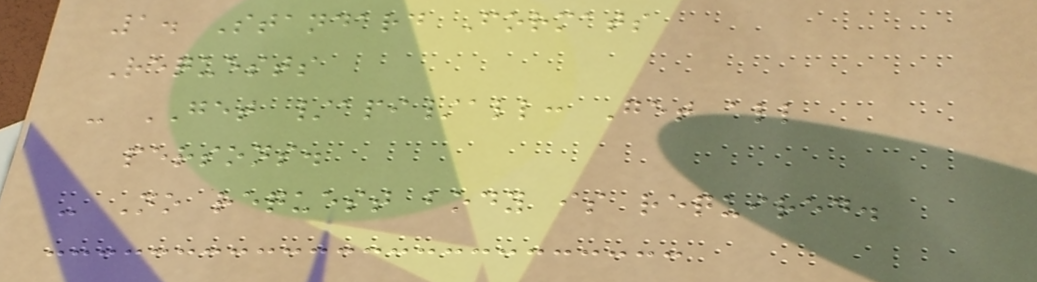1. Standard Formats
Requests
- GET /api/all: Get all
persons.
- No request body is required.
